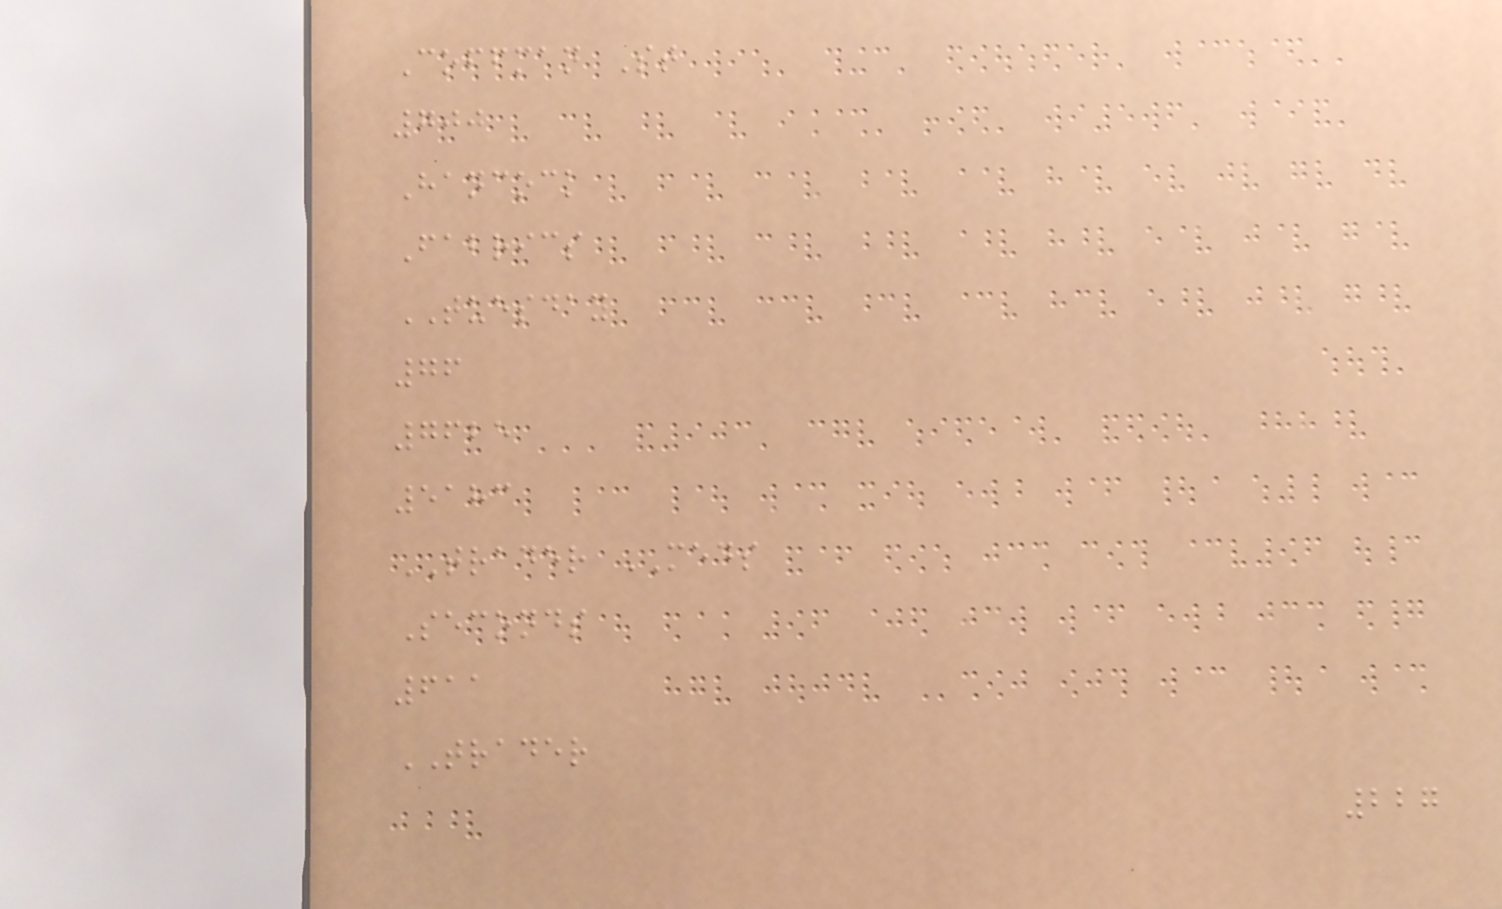Coffman St
700
Hancock
Fabrics
TUESDAY
76
7625
5183
TRADER MEDS
Seconds
611
TRADER
227
